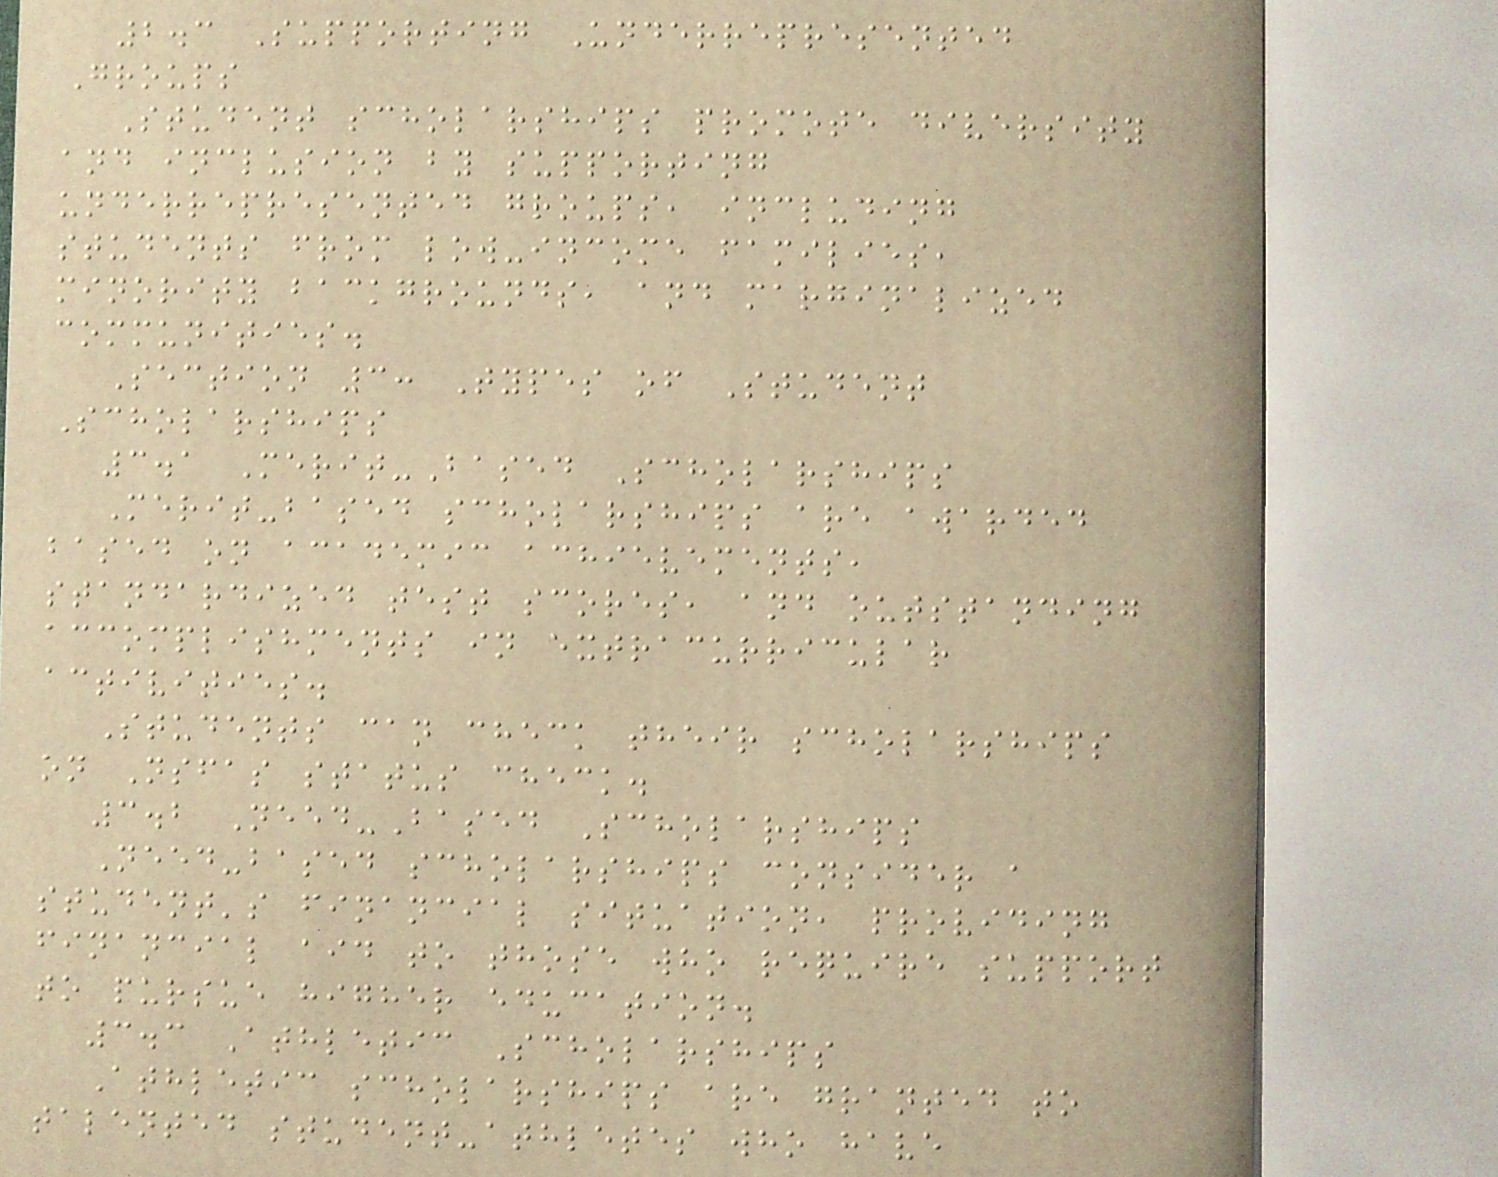2.3 Supporting Underrepresented
Groups
Student scholarships promote diversity
and inclusion by supporting
underrepresented groups, including
students from low-income families,
minority backgrounds, and marginalized
communities.
Section 3: Types of Student
Scholarships
3.1 Merit-Based Scholarships
Merit-based scholarships are awarded
based on academic achievements,
standardized test scores, and outstanding
accomplishments in extracurricular
activities.
Students can check their scholarships
on Nsfas status check.
3.2 Need-Based Scholarships
Need-based scholarships consider a
student's financial situation, providing
financial aid to those who require support
to pursue higher education.
3.3 Athletic Scholarships
Athletic scholarships are granted to
talented student-athletes who have
